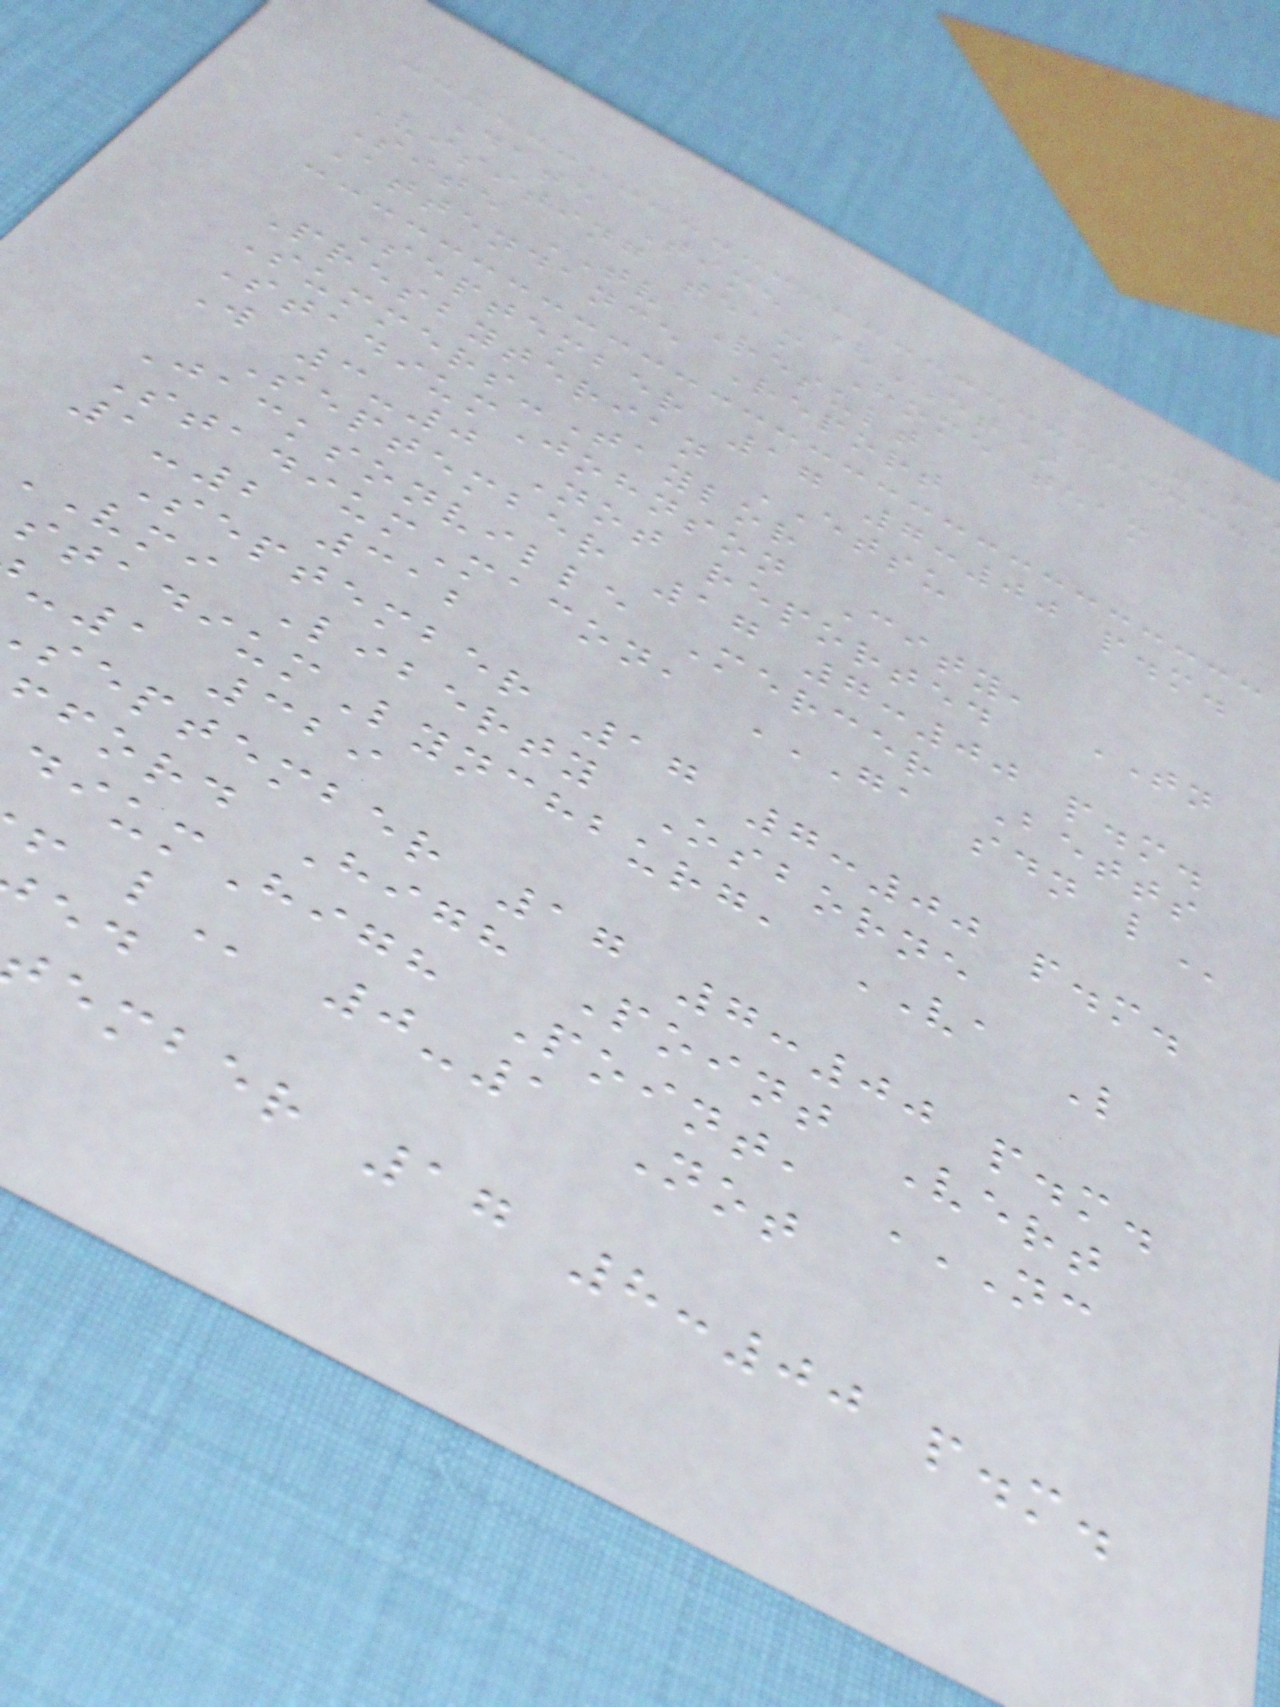Date Time (ET)
Visiting team Home team
Site TV Result
Attendance Report
September 17 7:00 p.m.
Presbyterian ETSU
Summers-Taylor
StadiumJohnson City, TN
W 3-0 Not reported
September 17 7:00 p.m.
Jacksonville Mercer Betts
StadiumMacon, GA SDN L
1-2 312
September 17 7:00 p.m.
VMI Liberty Osborne
tadiumLynchburg, VA L
-1 329
september 17 7:00 p.m.
ford High Point Vert
0-1 Not
ember 17 8:00 p.m.
